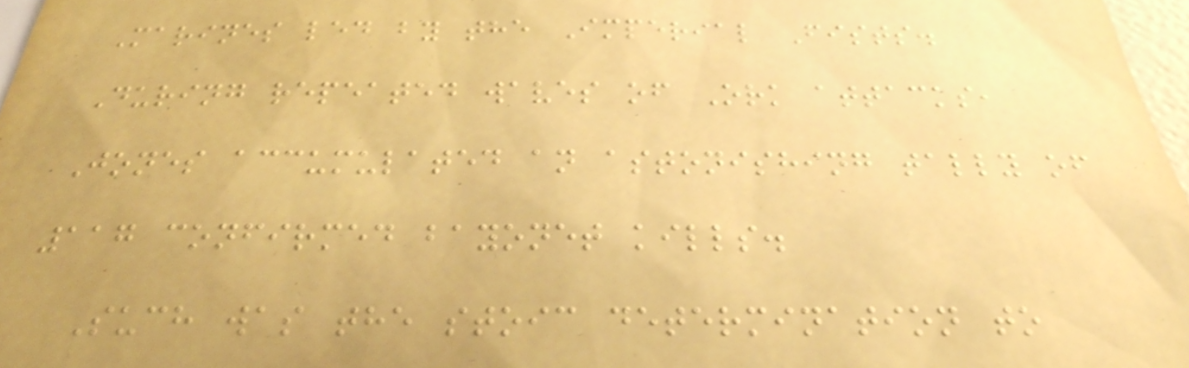Marines led by the Imperial Fists.
During repeated waves of Ork attacks,
Jones accumulated an astonishing tally of
117 confirmed bayonet kills.
Such was the stoic determination to
